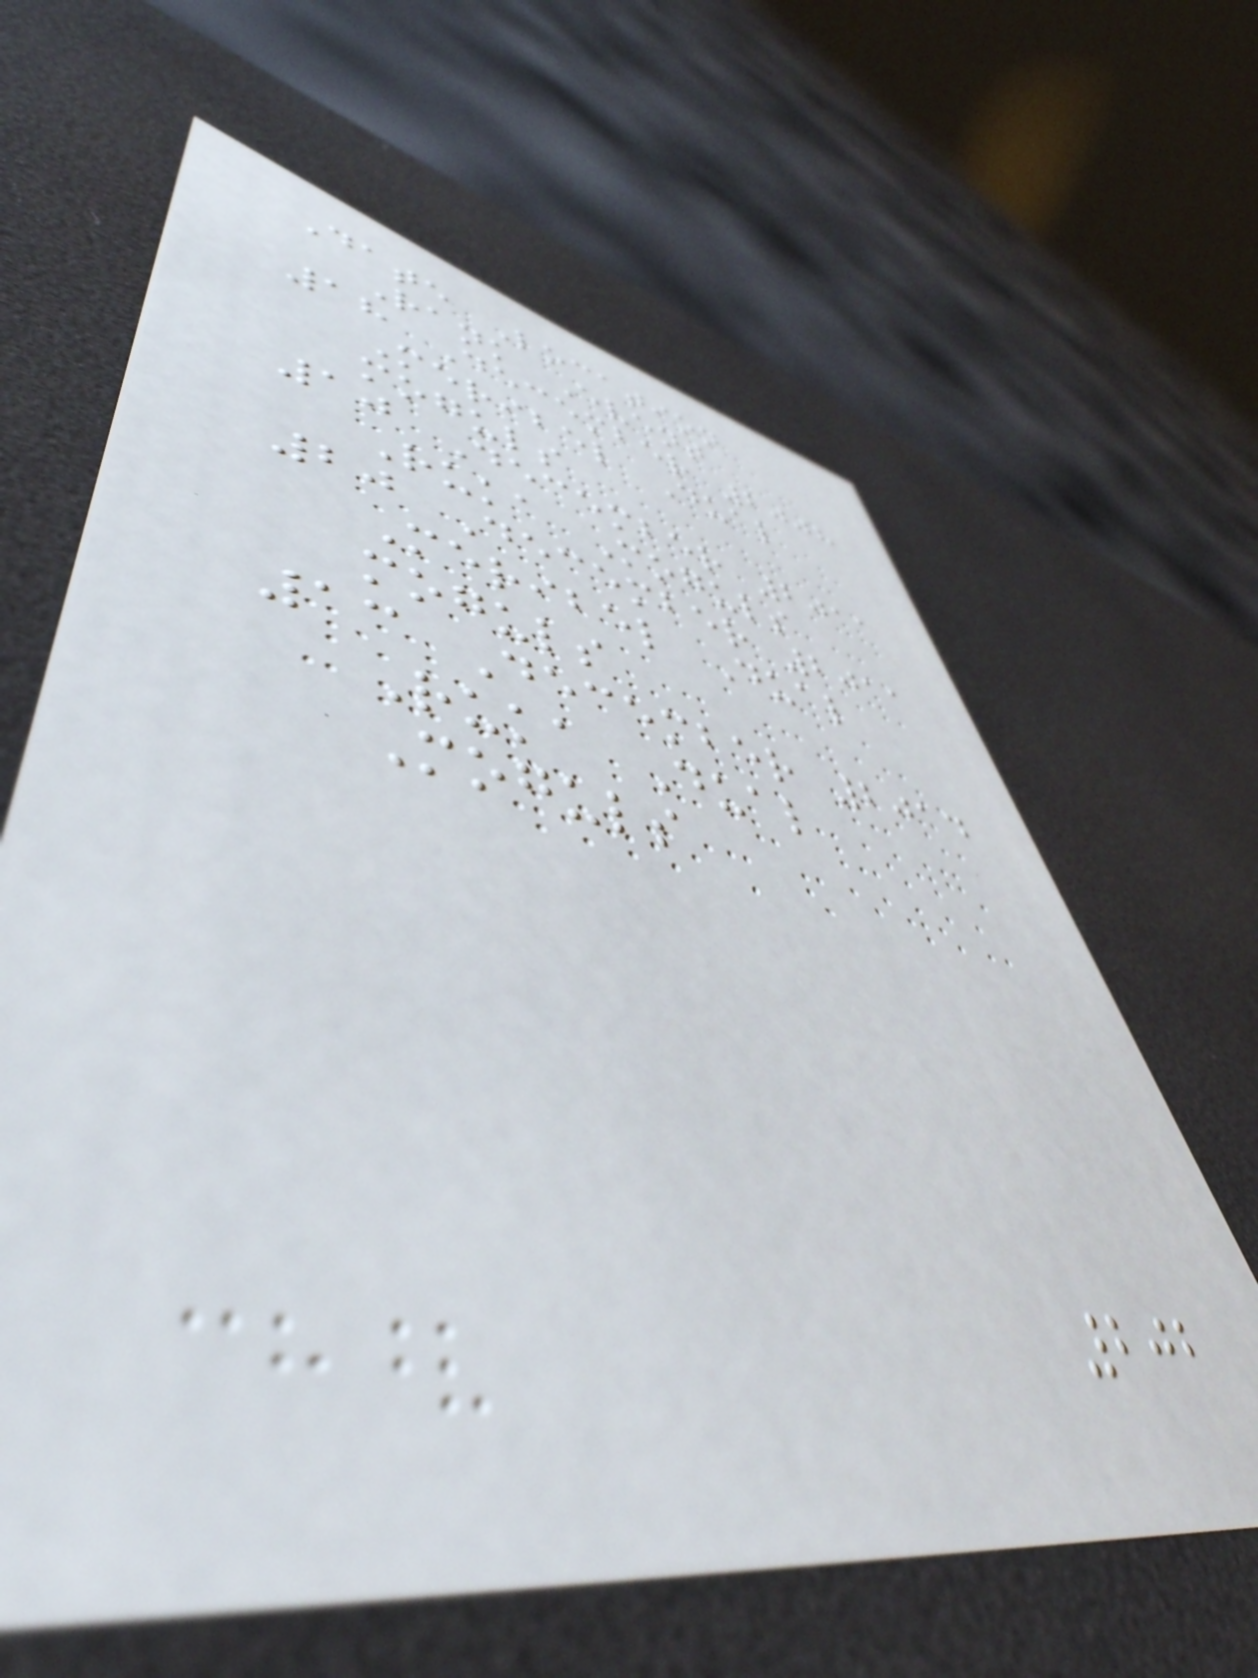Date Location
Rank Event
18 December 2008
Meribel Dual
moguls
10 December 2011
Ruka Moguls
20 December 2011
Meribel Dual
moguls
13 December 2014
Ruka Dual
Moguls
202
